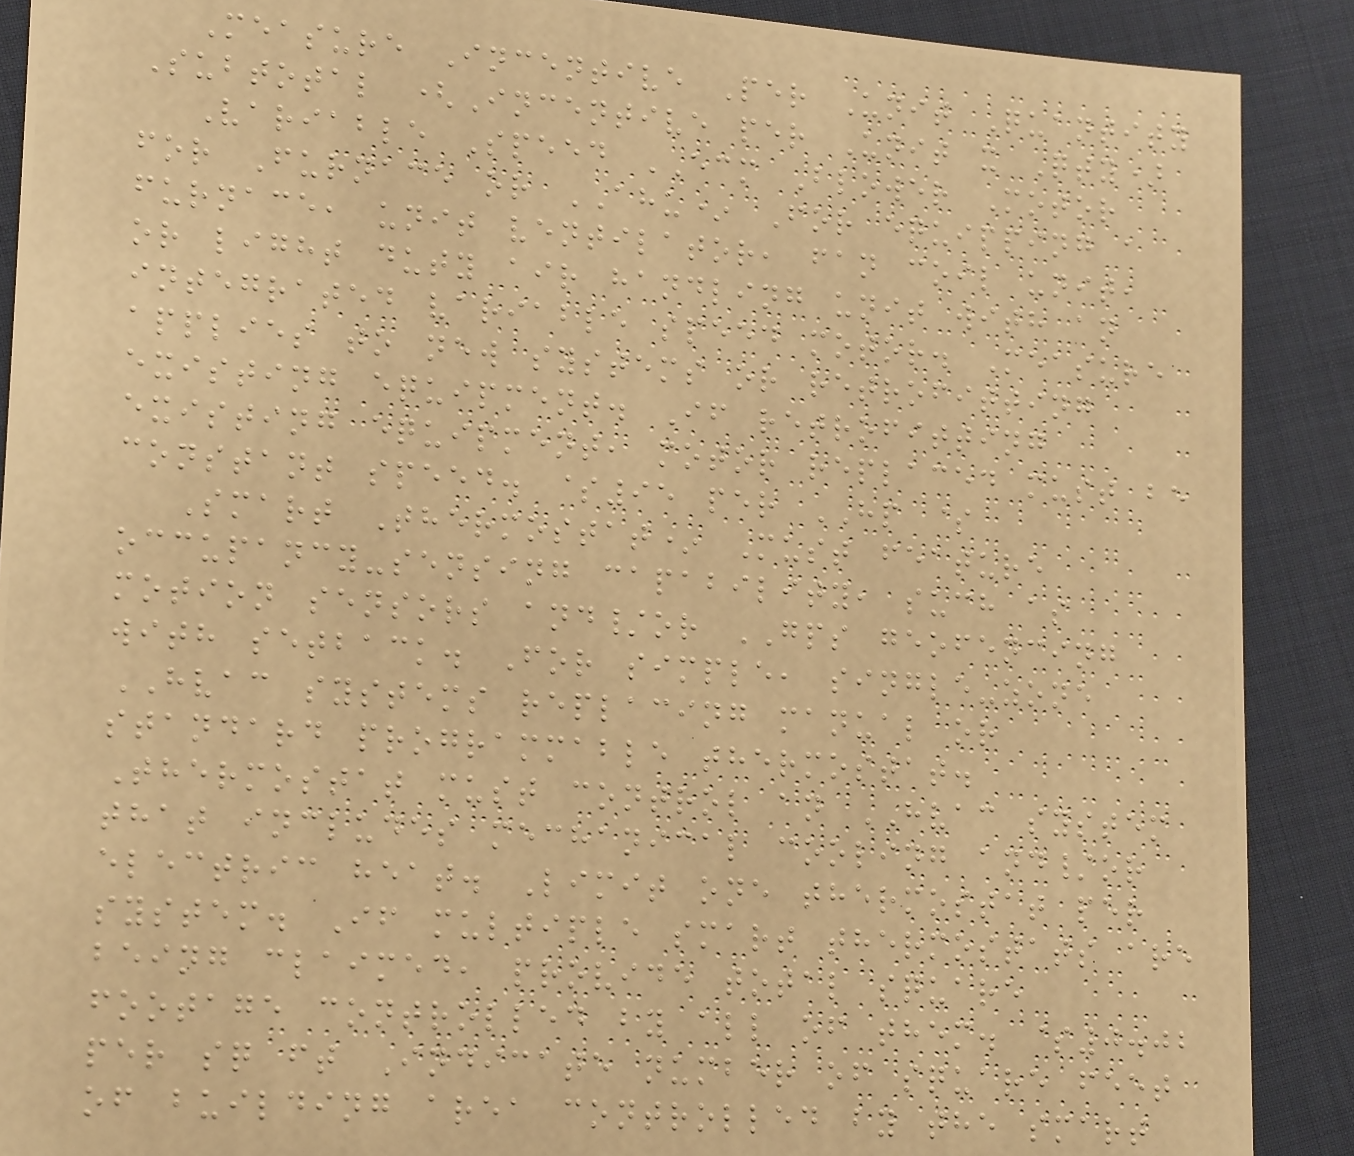Measure Incentive Per Unit Quantity
Subtotal (Incentive per Unit x Qty)
Variable Speed ECM Blower Motor
for Furnace or AHU* For equipping a
furnace, unit ventilator, fan coil unit,
or light duty air handling unit with an
integrated variable speed motor. Measure
applies to new systems or retrofitting
existing equipment. If retrofitting
existing equipment, motor replaced must be
constant speed. $95 per HP $
Smart Thermostat* Must feature
occupancy-sensing capability, such as
motion sensors and/or GPS geofencing
with setback. For simple, single-zone
HVAC systems replacing manual or
standard programmable thermostat.
Thermostat must control an HVAC system
that includes mechanical cooling and/or
electric heat. Limit one thermostat per
system. If multiple smart thermostats are
being claimed, provide total square
footage controlled by all of them. $0.02
per sq ft Indicate number of square feet
of building area controlled by the smart
